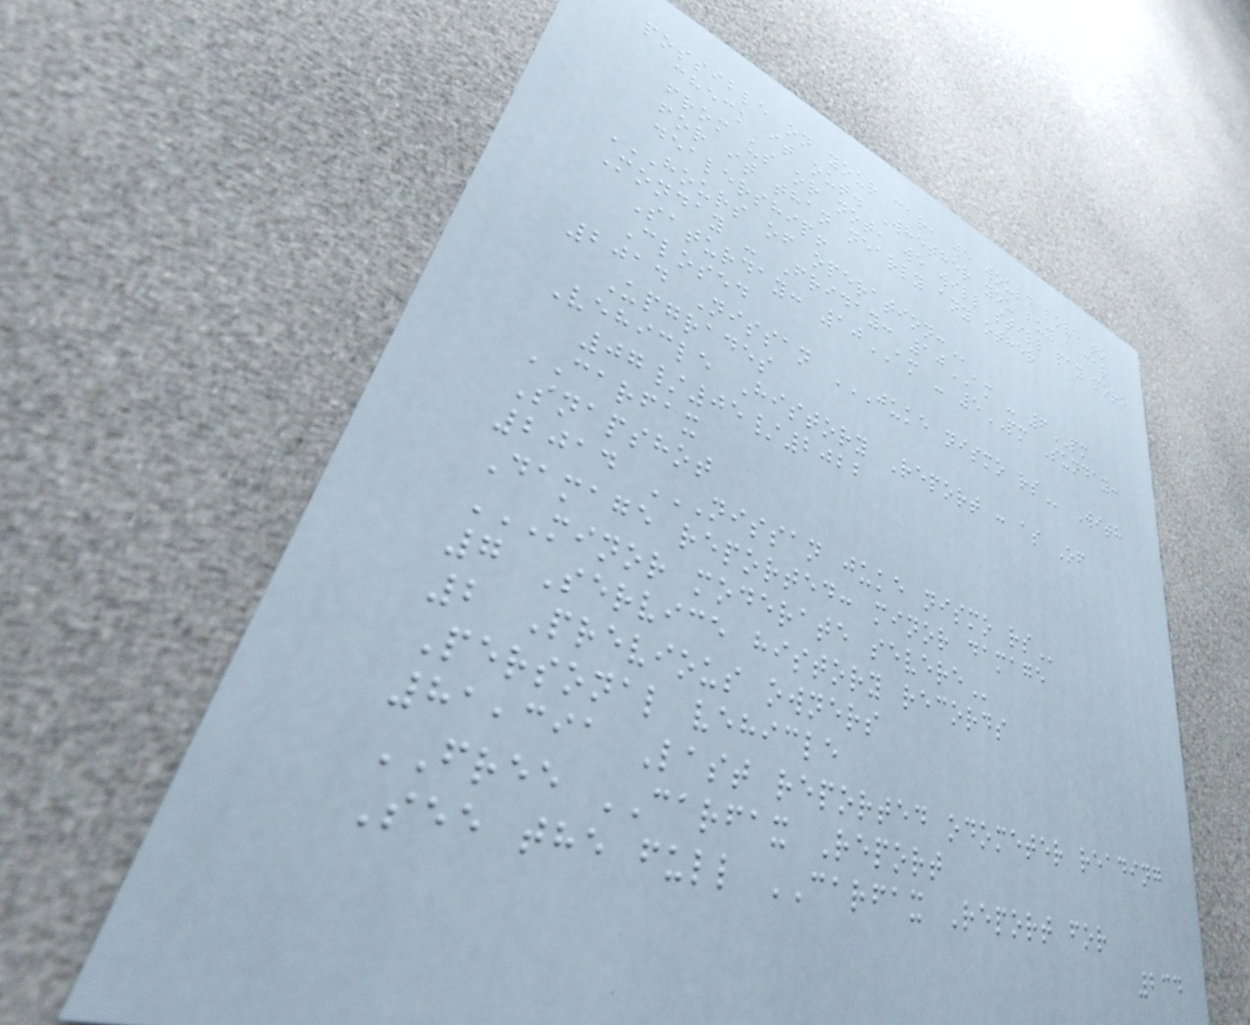possible on your car, we would love to
check it out. Whether you buy a car
from us or not, we will still pay more
for it than nearly any other
dealership!
HOURS OF OPERATION:
Monday - Friday: 10AM - 6PM
Saturday: 10AM - 5PM Sunday:
Closed
2014 Nissan JUKE NISMO RS With
Upgrades
Vehicle History Report : as Of
07/05/2022
CARFAX
Snapshot
2014 NISSAN JUKE NISMO RS
Damage reported: minor damage
MINOR MODERATE SEVERE
7 Service history records
2 Previous owners
Personal vehicle
81,391 Last reported odometer reading
FREE CARFAX Report
See the full CARFAX Report for
234
